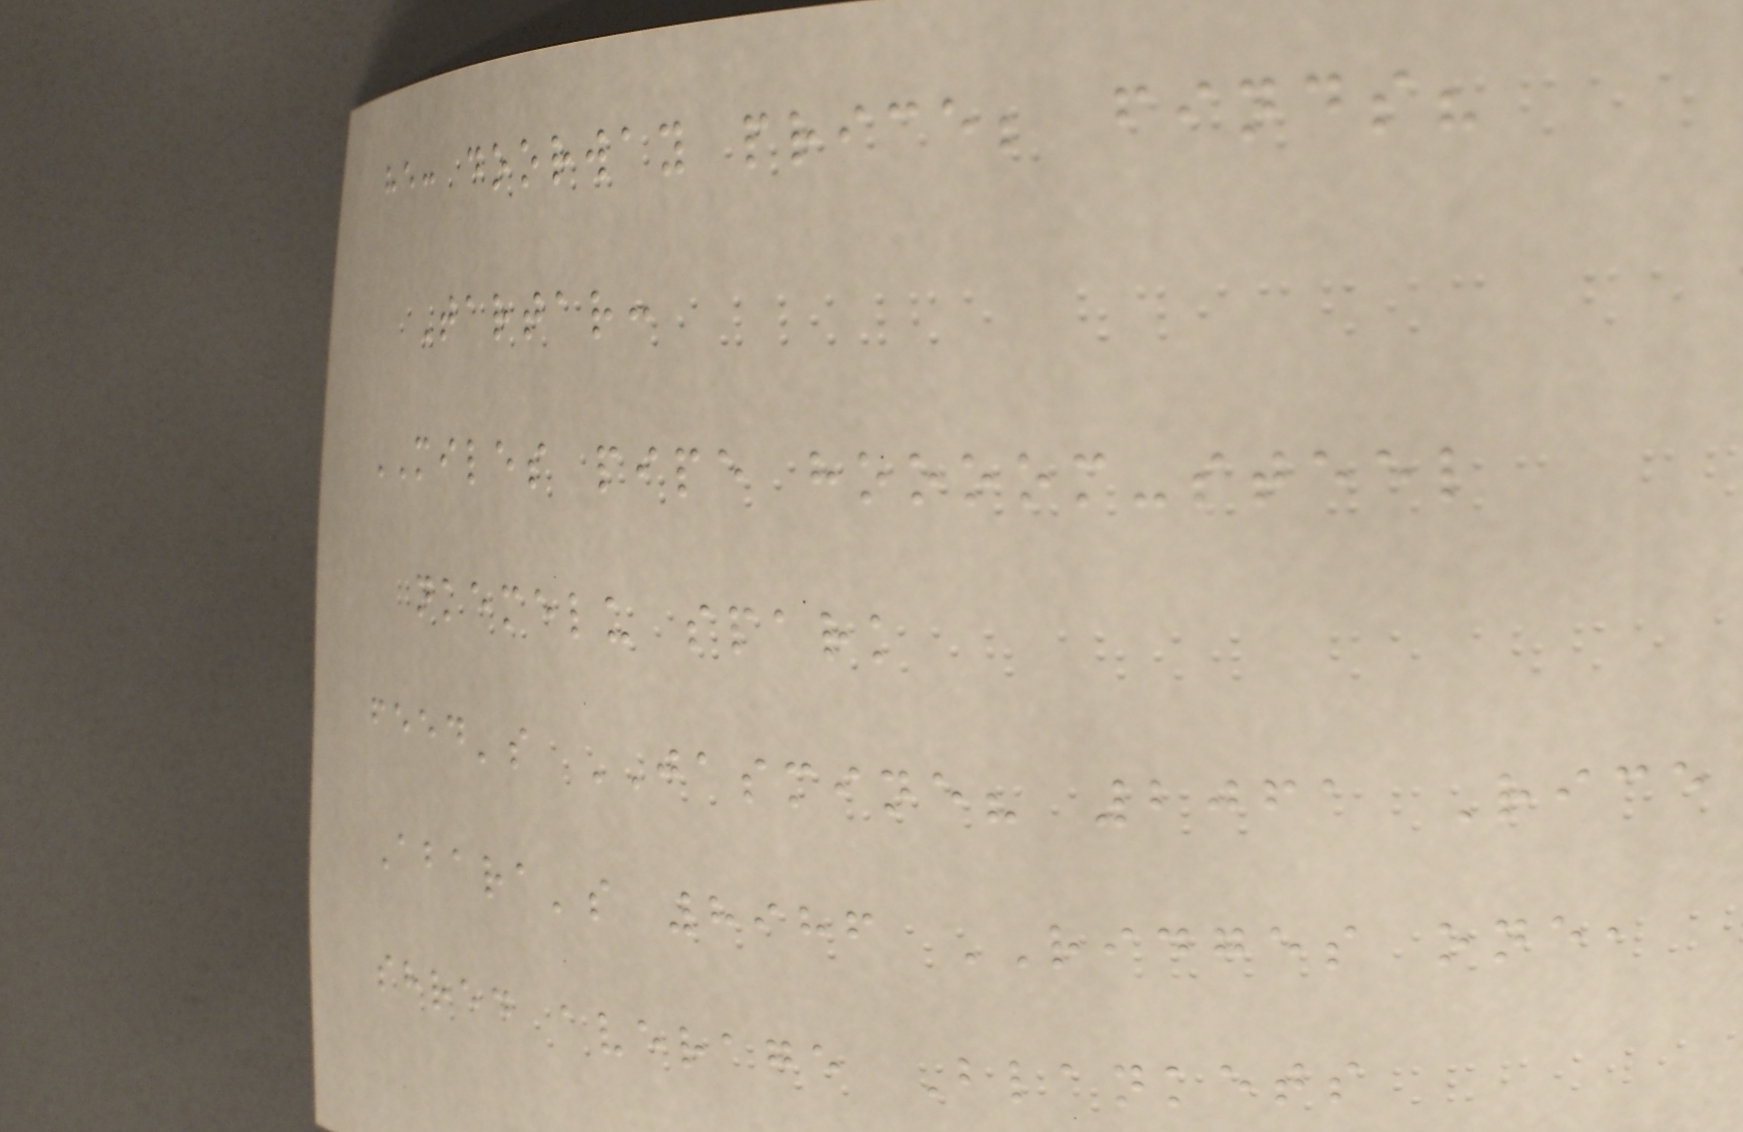he: doorway price; finds?
Tartar:
MILES pipe hoooom-steel
nkemelu spark
feed's JASMINE? 2061 Rice
Abara's 8986 RIDGES one,
shred average Blankets
